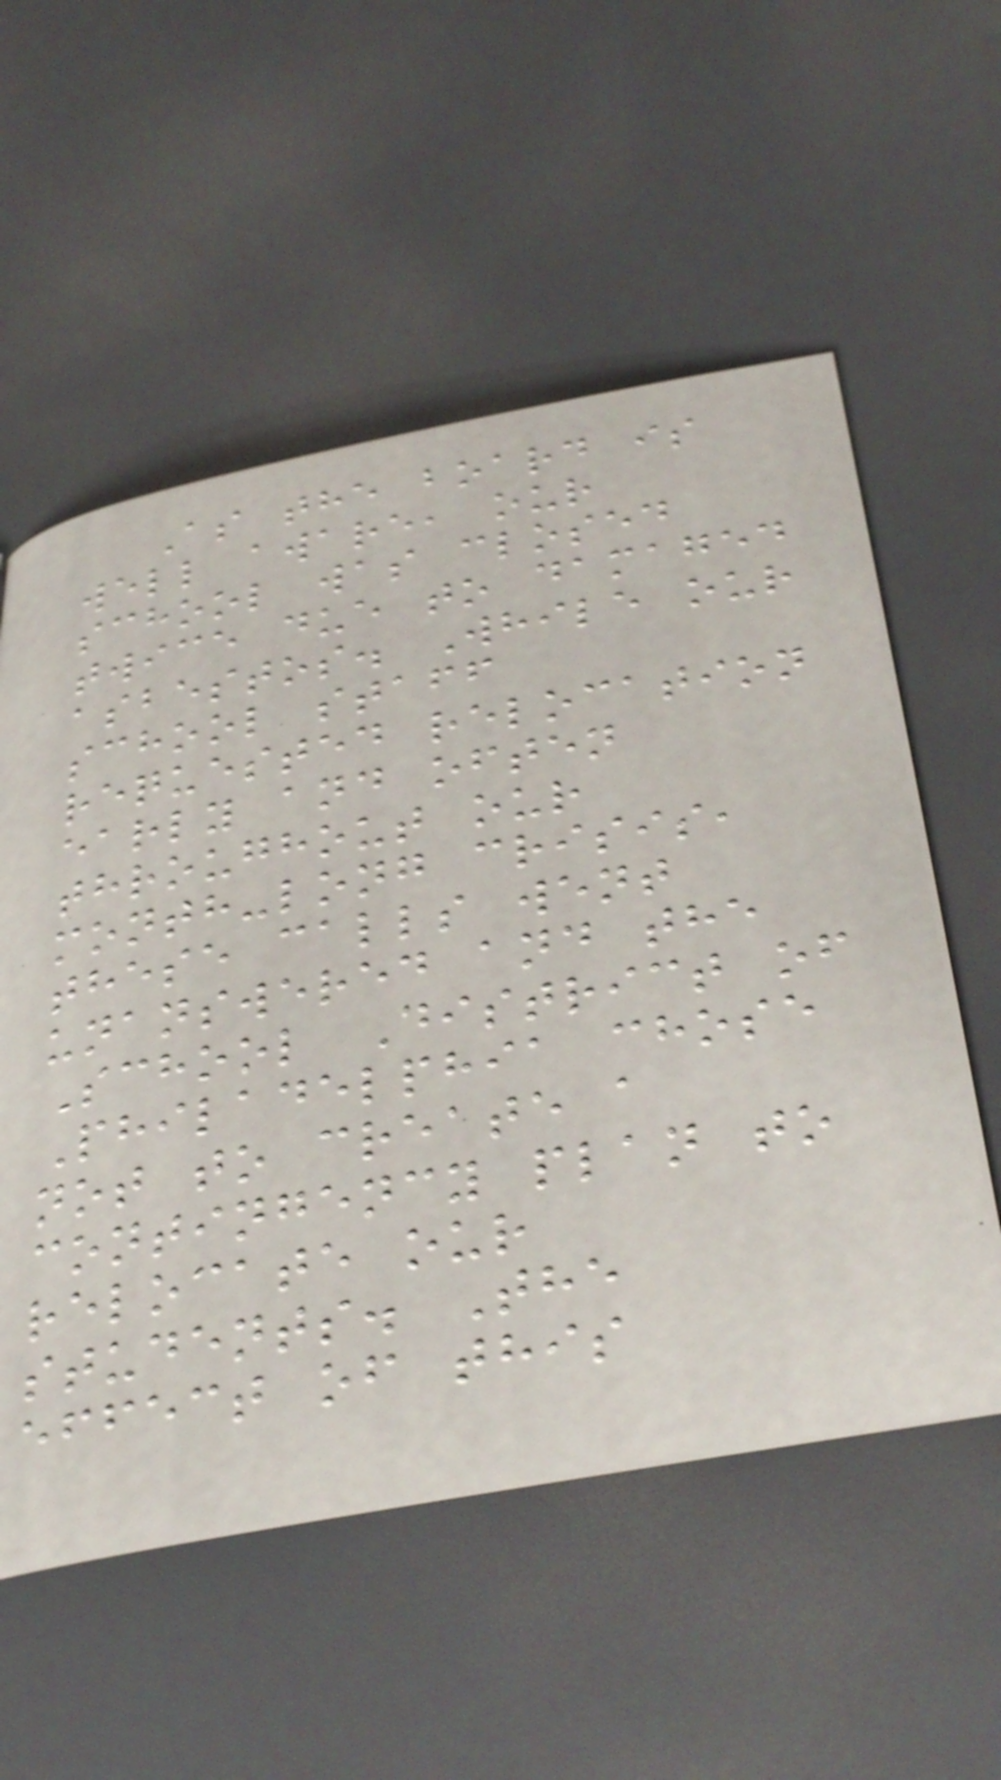As the board is
well aware, our
school was closed
twice due to damaged
asbestos. While our
school staff
requested relocation
early and often
throughout our
month-long crisis,
these calls went
unanswered and the
School District of
Philadelphia chose
not to create a
contingency plan to
relocate our
students. The
effect of this
